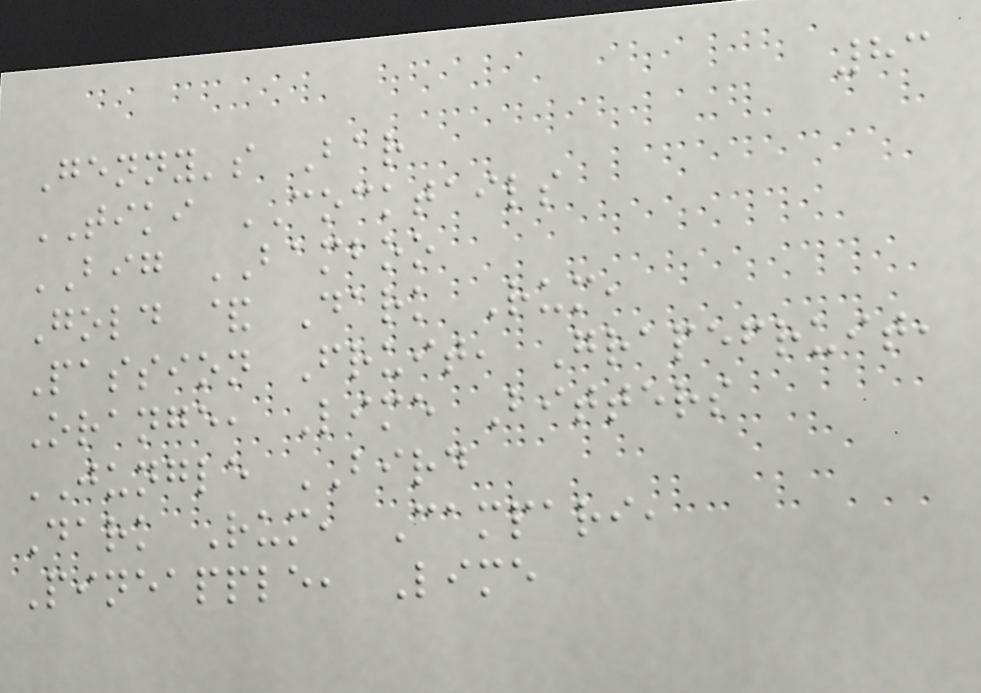83
Genny's Bar
TIKI COCKTAILS
BIG BAMBOO
Gold & Dark Rum,
Passion Fruit, Grapefruit,
Orange, Lime Bitters
JUNGLE BIRD
Dark Rum, Campari,
Pineapple, Lime
